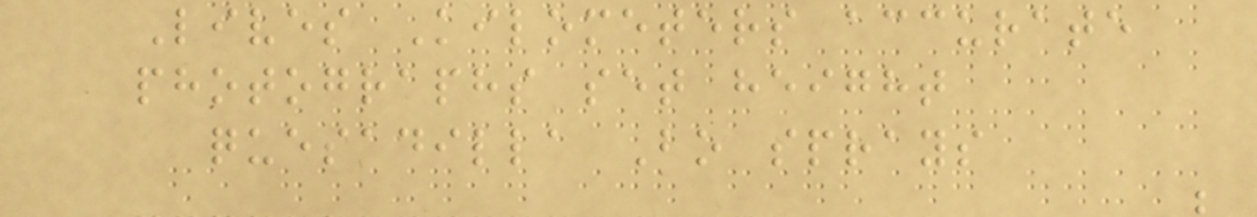Lives Kilometers accurate
photographs set height
quesadilla Bo sprays
